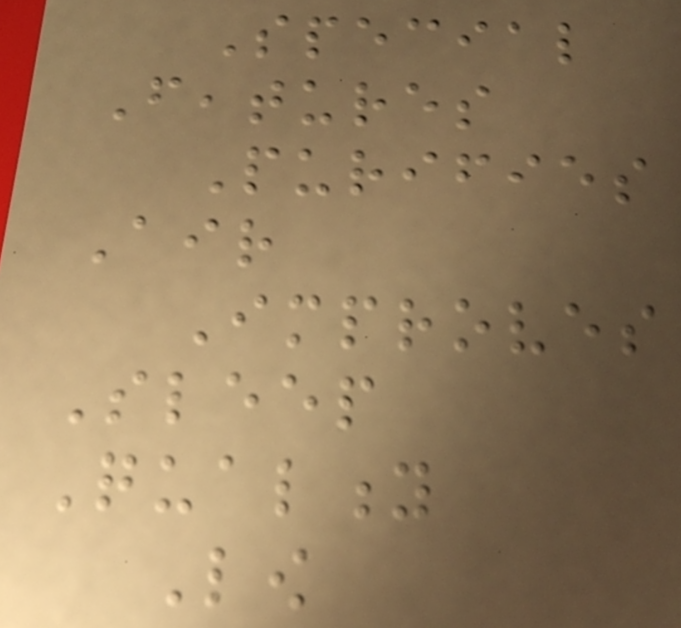Special
Features
Purifies
Air
Improves
Sleep
Quality
Low
